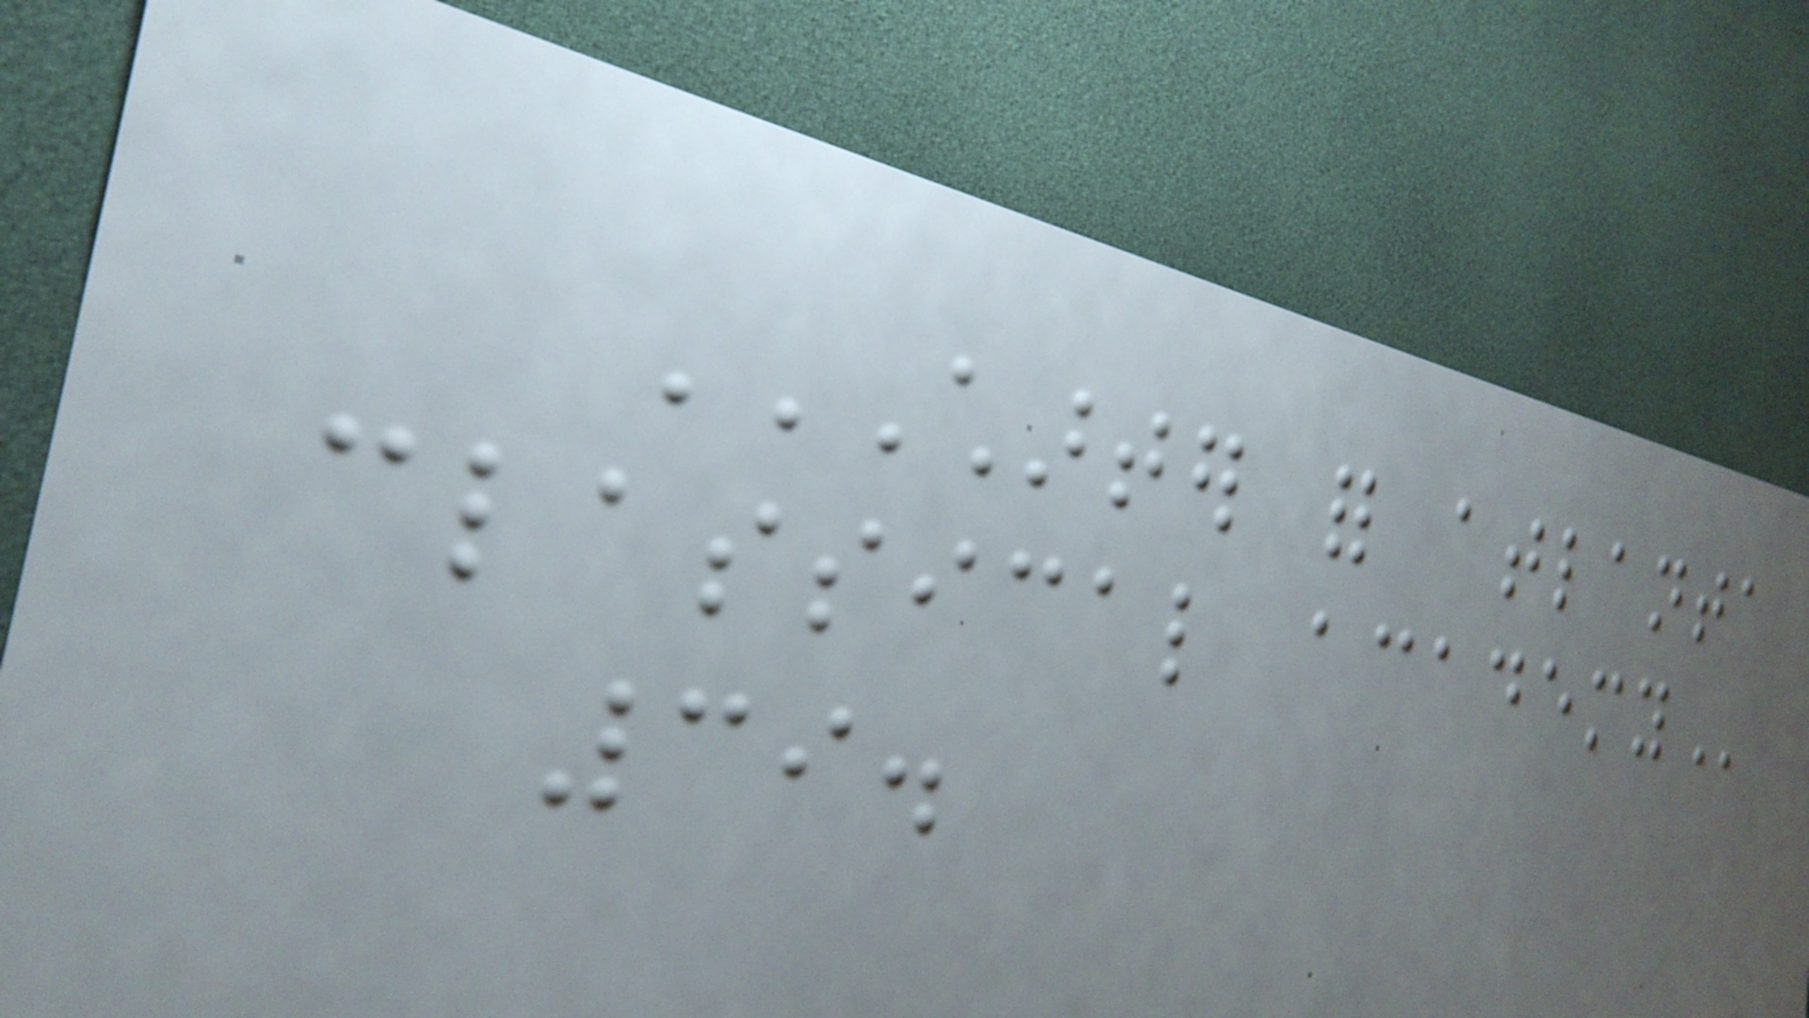CHARTER FOR ATLANTA
CLASSICAL ACADEMY
39.
